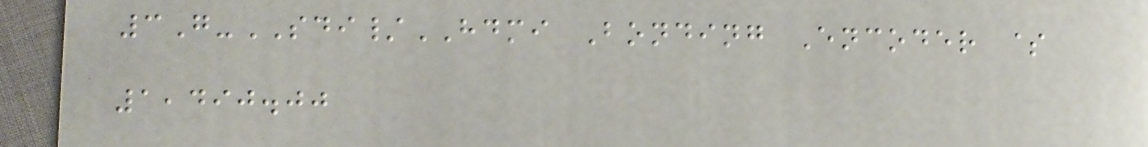3G-SDI/HDMI Bonding Encoder $
1,490.00
